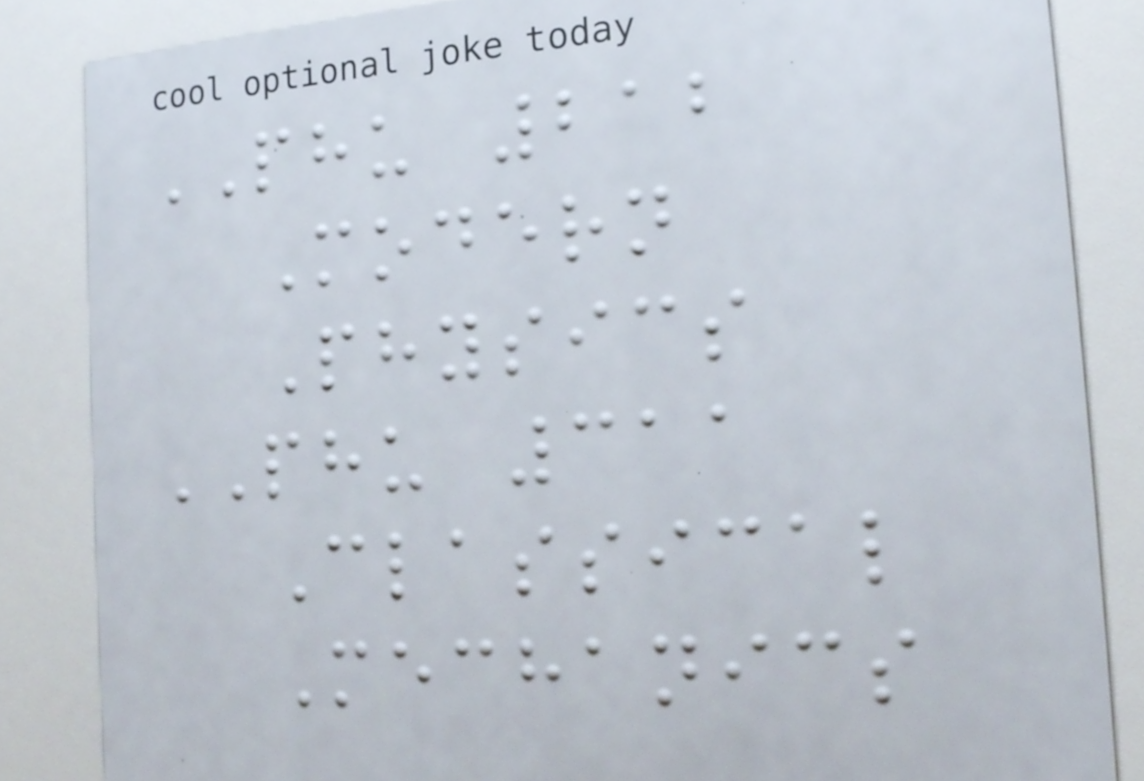PHU 212
Modern
Physics
PHU 311
Classical
Mechanics
